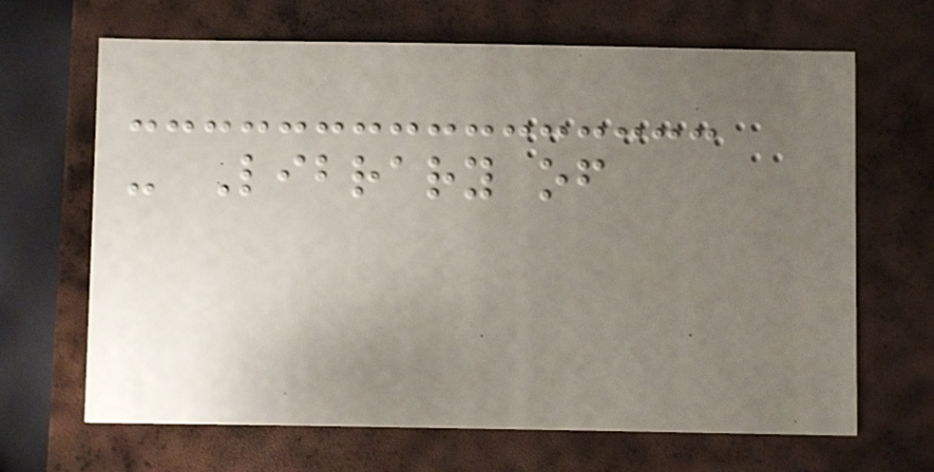- Library of
